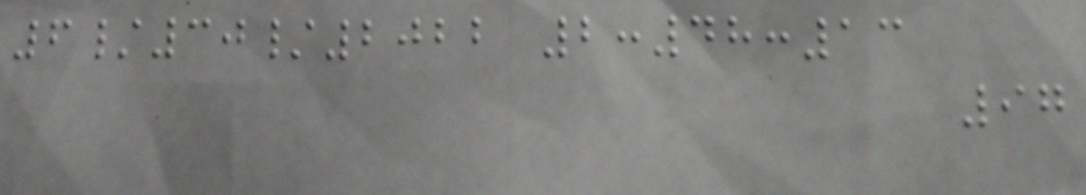6/30/2022 2:48:13
97
